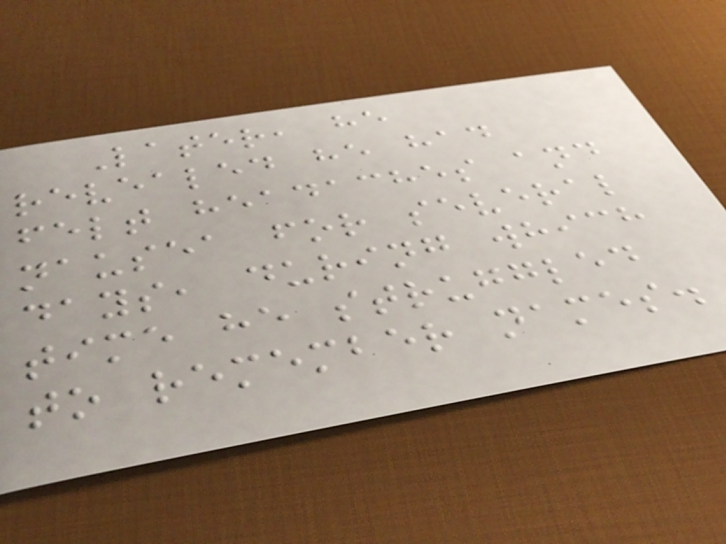Later, he
revealed he had
felt headaches and
nausea for several
days, during which
time he struggled
to remember names.
